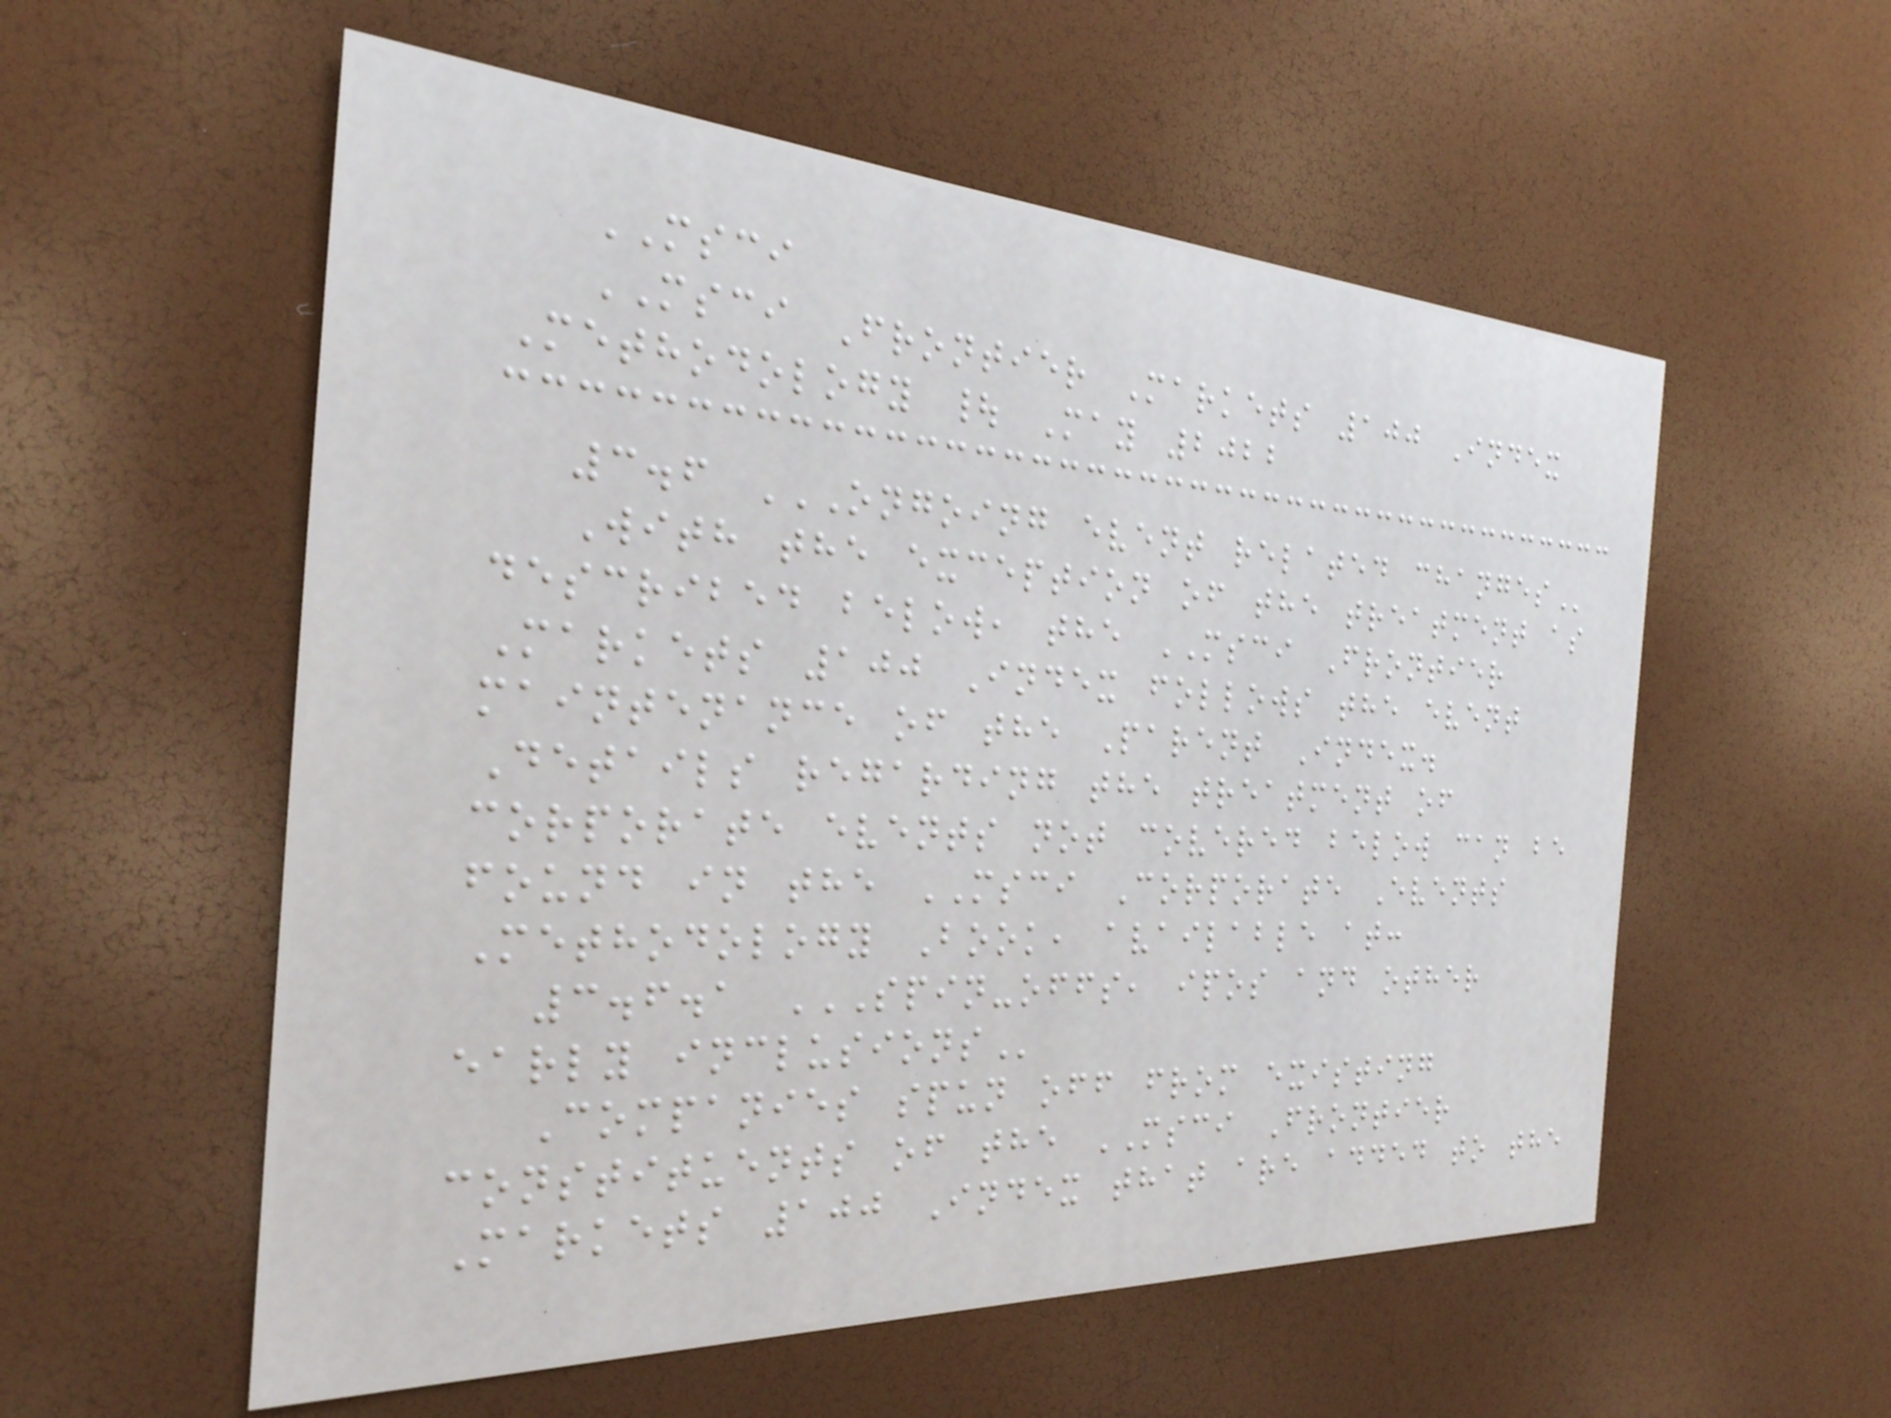MSCI
MSCI Frontier Markets 100 Index
Methodology | May 2022
3.6 ONGOING EVENT RELATED CHANGES
With the exception of the treatment as
described below, the MSCI Frontier
Markets 100 Index follows the event
maintenance of the Parent Index.
Details regarding the treatment of
corporate events not covered below can be
found in the MSCI Corporate Events
Methodology Book, available at:
3.6.1 SPIN-OFFS, IPOS AND OTHER
EARLY INCLUSIONS
Companies spun off from existing
constituents of the MSCI Frontier
Markets 100 Index that are added to the
